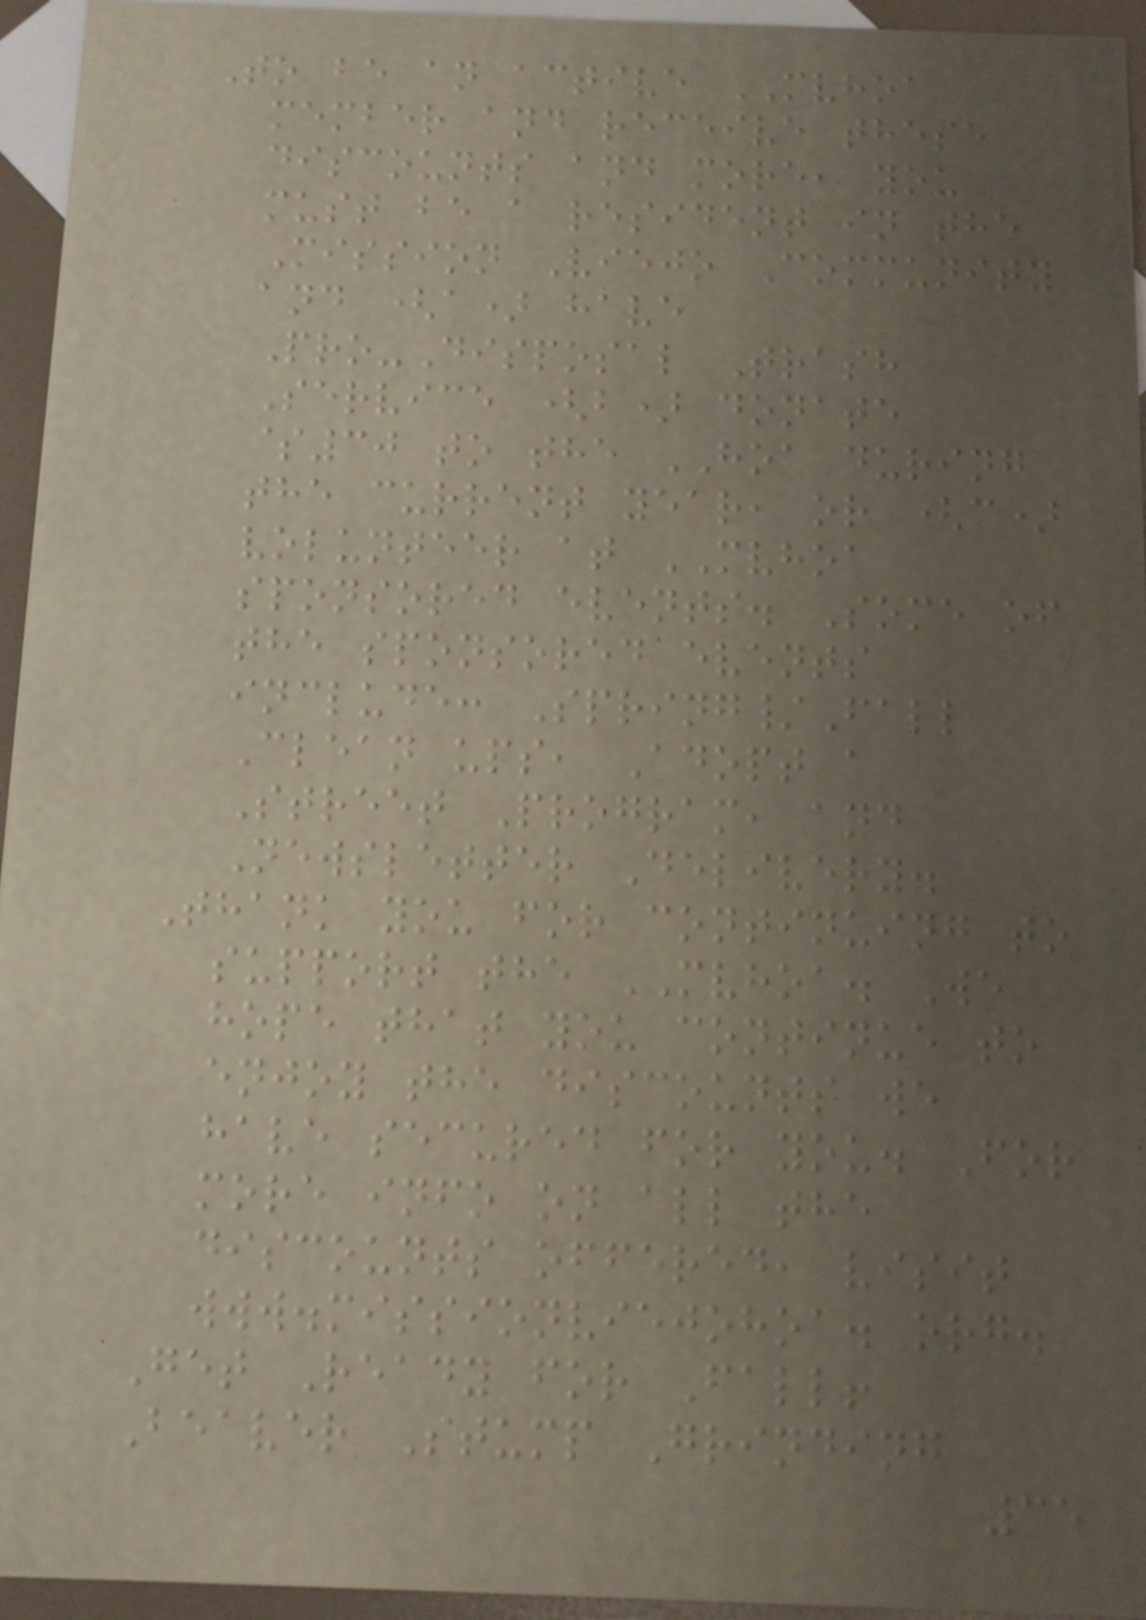To be an active MVHOA
member and receive these
discounts and more, you
must be a resident in the
Mission Viejo Community
and (a) have
Pro-Disposal Trash
Service (b) donate
$30 to the HOA during
the current year, or (c)
volunteer at MVHOA
sponsored events. Some of
the sponsored events
include: Spring/Fall
Clean ups, Adopt a
Street Program, and
Newsletter Delivery.
Thank you for continuing to
support the MVHOA. We
hope that you continue to
enjoy the discounts we
have secured for you. For
more info on all the
discounts offered, visit
www.missionviejohoa. org.
Get Ready for Fall!
Beaver Stump Grinding
35
